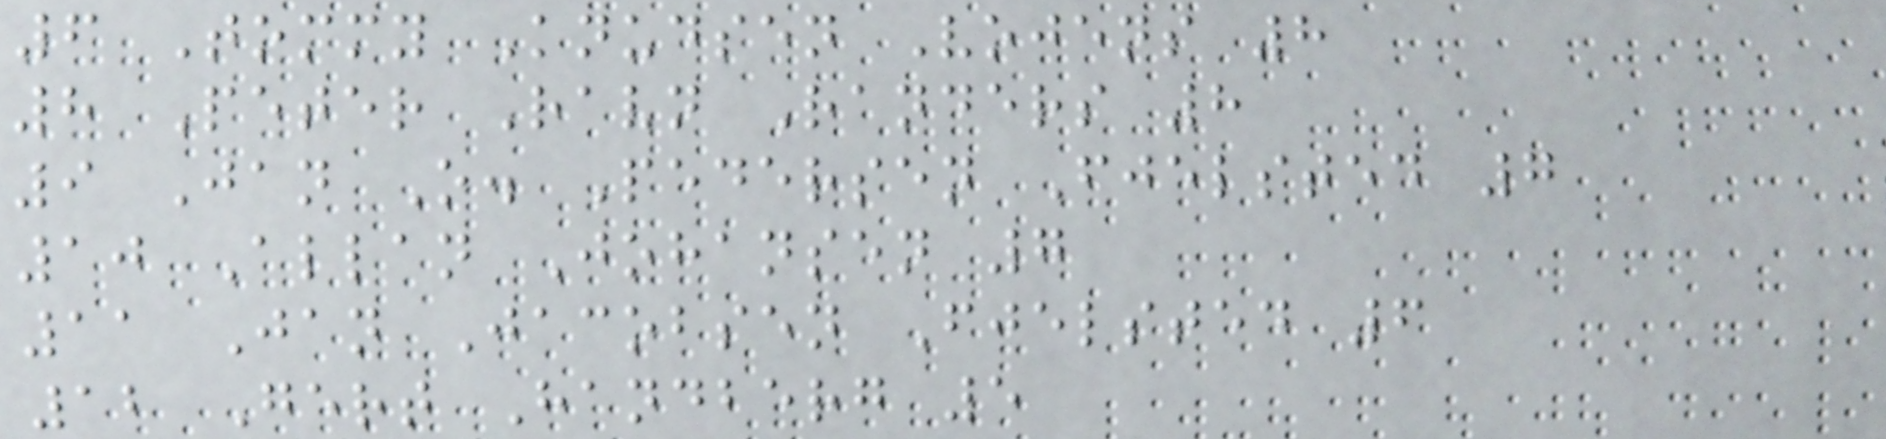6 Tommy Knudsen Vojens 8
8 Peter Ravn Randers 8
9 Jan O. Pedersen Fjelsted 7
10 Allan Johansen 7
11 Jan Jacobsen Fjelsted 6
12 Gert Handberg 5
